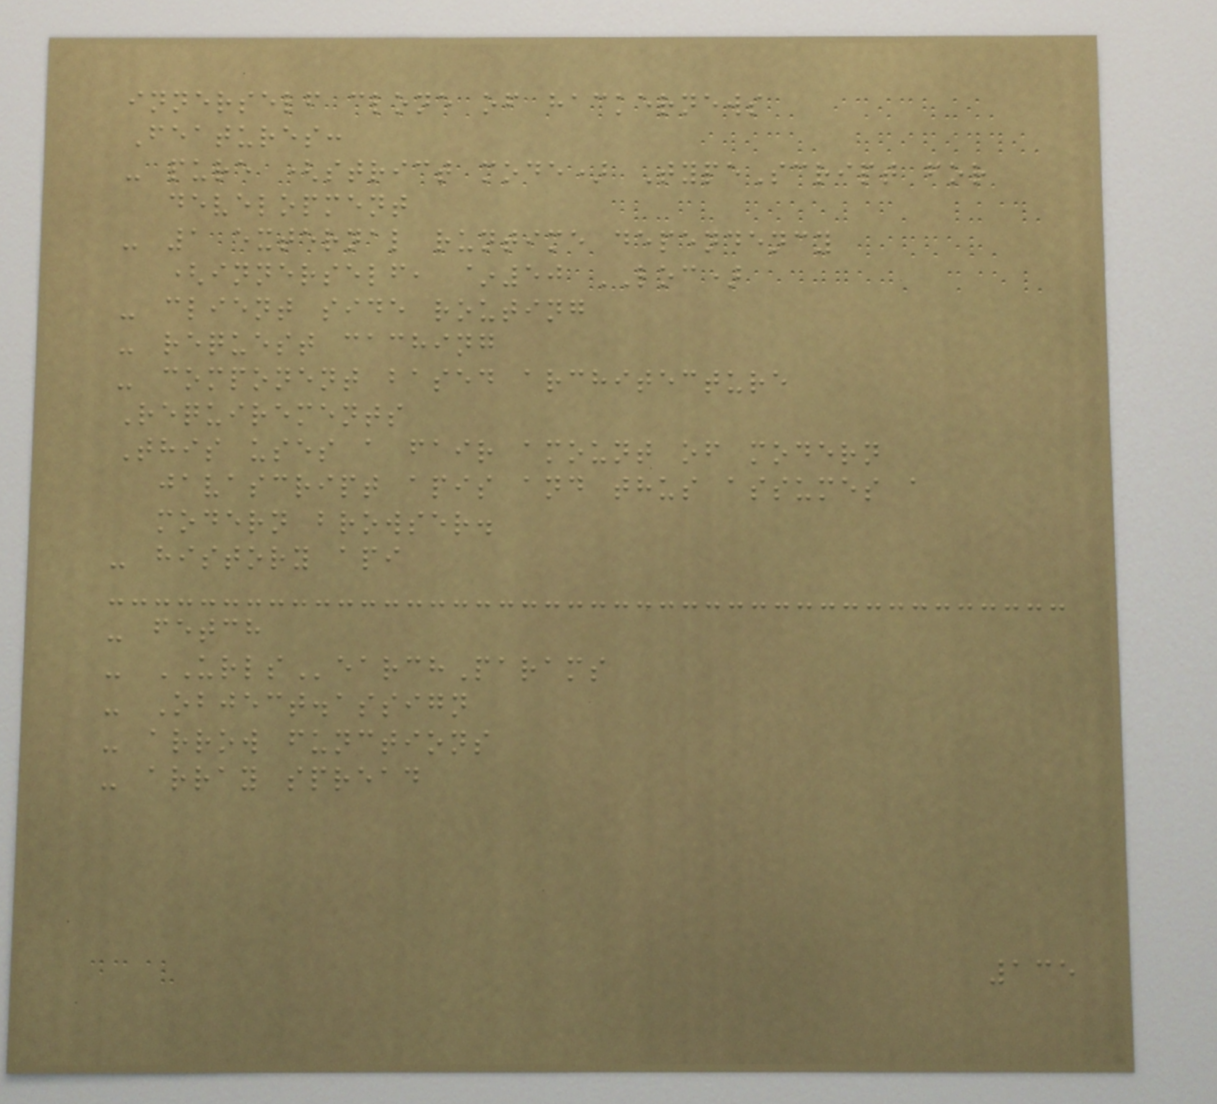innerself clone of hackernews
Features:
- pure (strict mode) TypeScript for
development
- 1 external runtime dependency
(innerself, ~50 LOC)
- client side routing
- request caching
- component based architecture
Requirements
This uses a fair amount of modern
javascript apis and thus assumes a
modern browser.
- history api
- fetch
- URLSearchParams
- Object.assign
- arrow functions
- array spread
135
